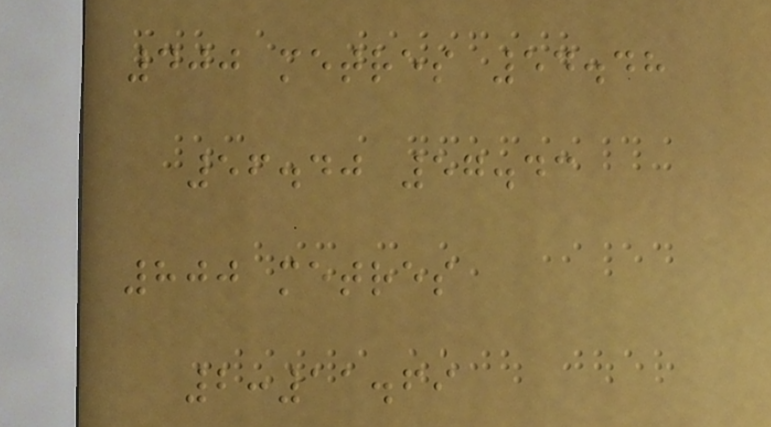400 metres 54.48
56.40 57.43
800 metres
2:11.69
